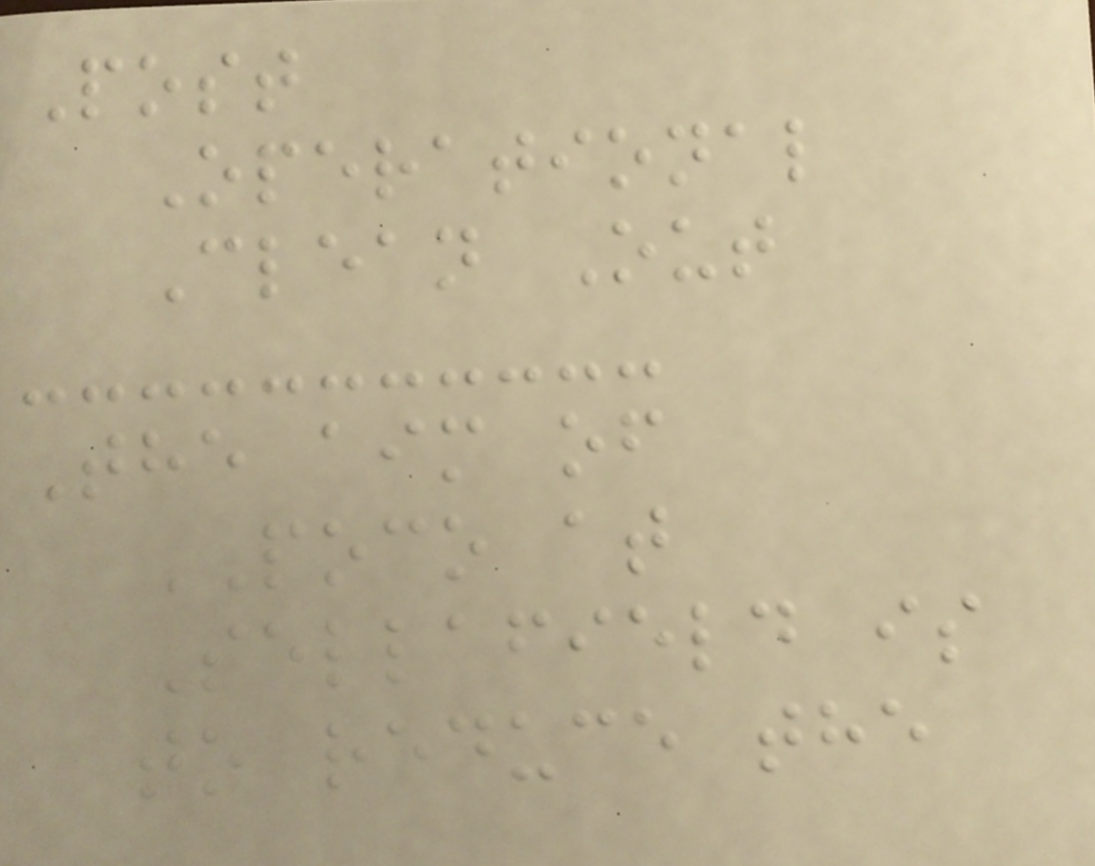Post
Operational
Clean Out
The aim of
POCO at
Sellafield is
to reduce the
